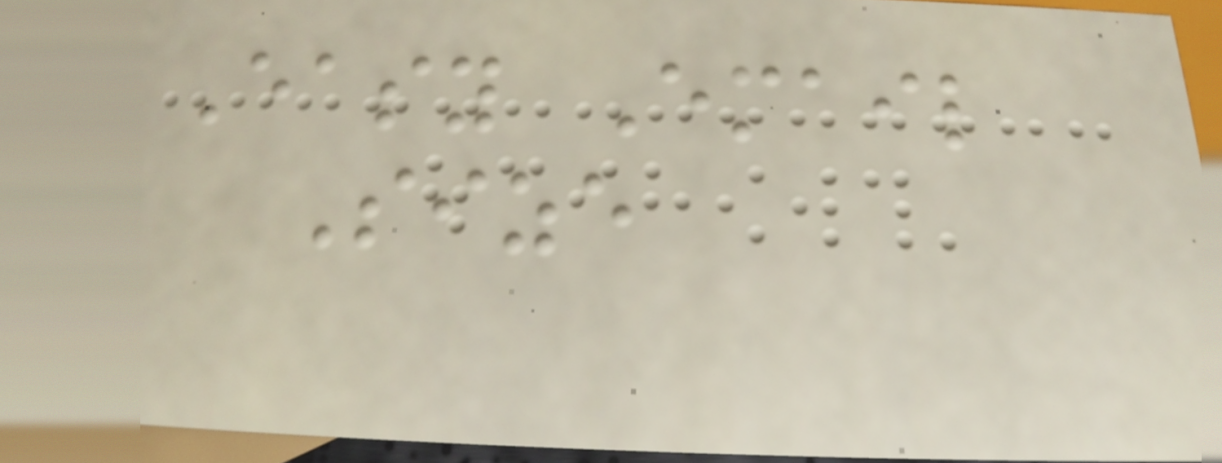Easy Email
Size
